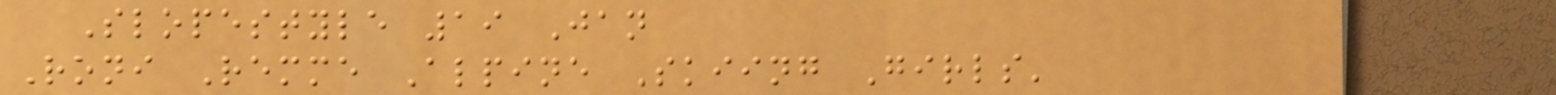Slopestyle 19 Jan
Roni Remme Alpine Skiing Girls'
